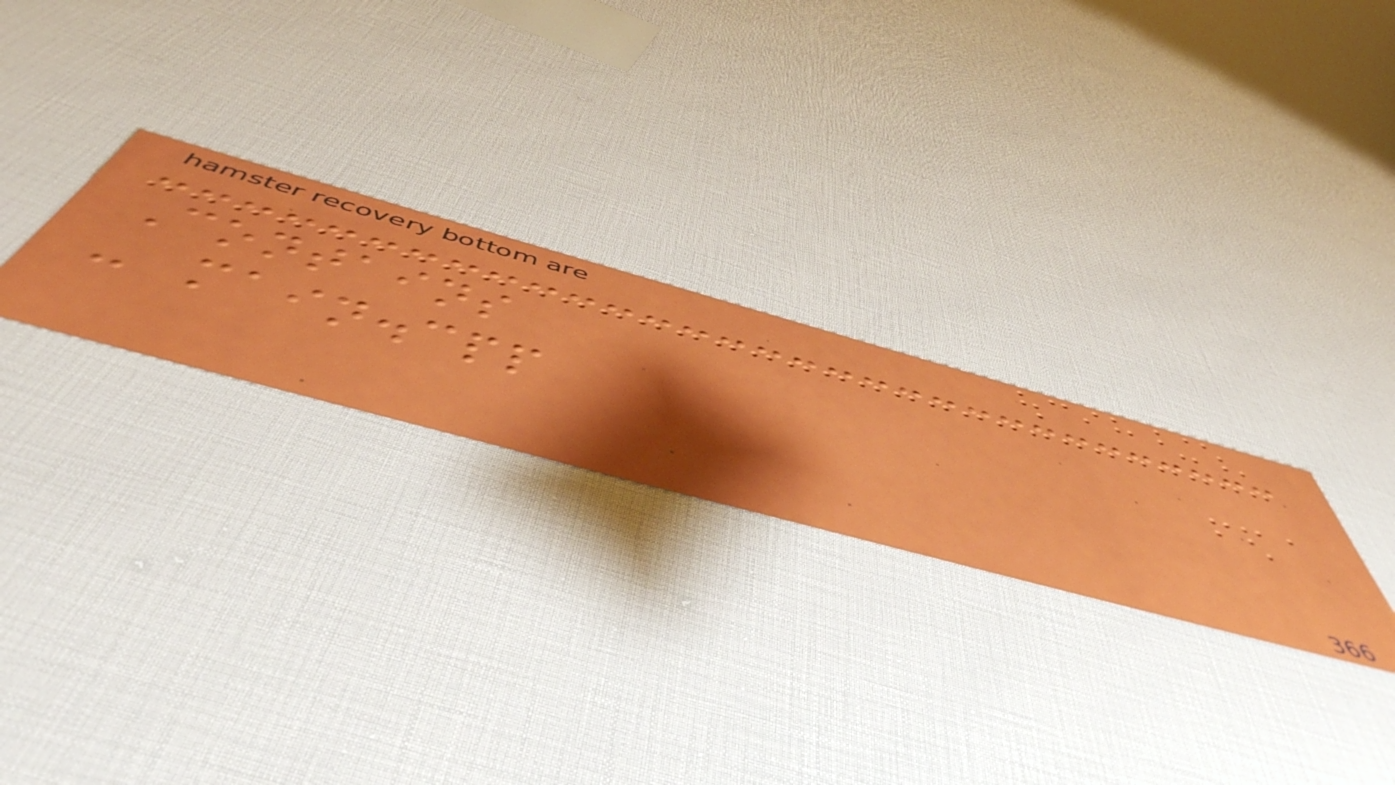Contains
- main.cpp
